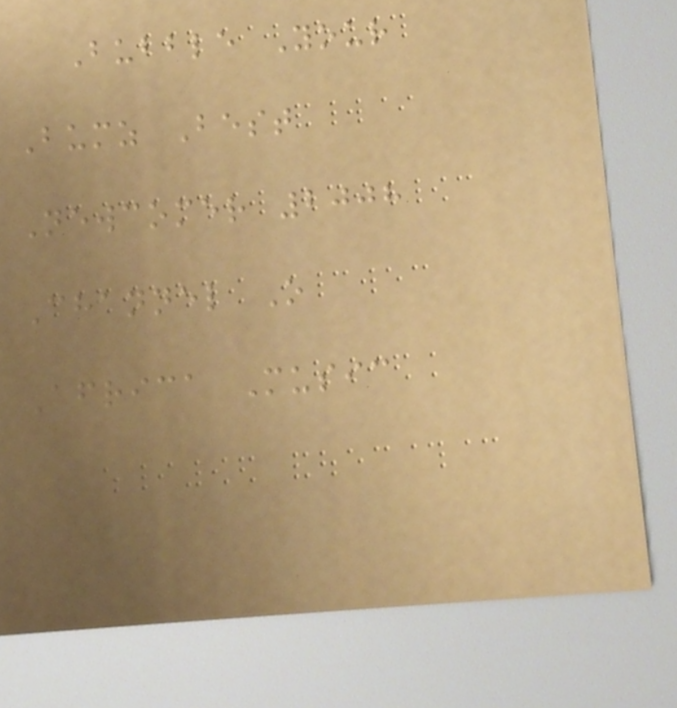Bubble Your
Bumz Best
Newcomer 2008
Channel O
Africa Music
